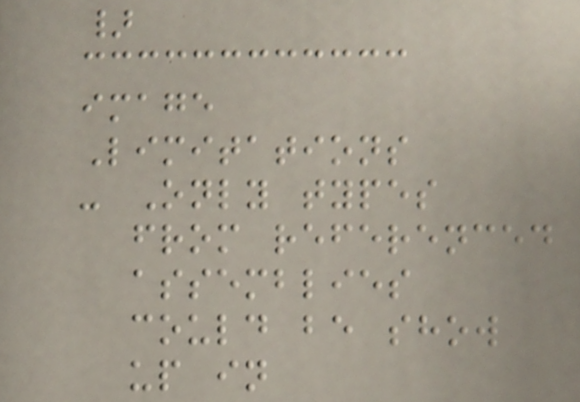}
image
Limitations
- Only types
from referenced
assemblies
could be show
up in
